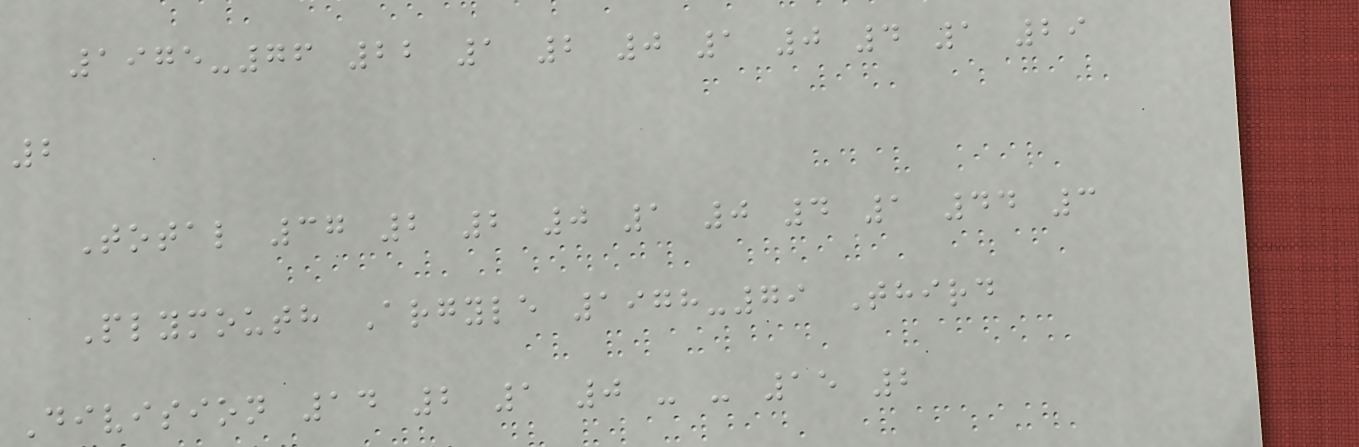1975-76 22 1 2 0 1 0 4 1 29
2
Total 37 2 2 0 1 0 4 1 44 3
Plymouth Argyle 1978-79 Third
Division 14 2 1 0 - - 15 2
